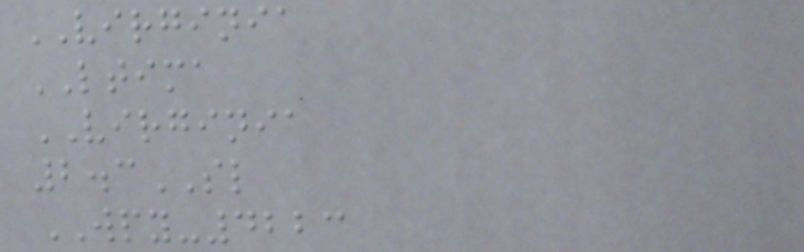VIRGINIA
LTIMA
VIRGINIA
2.3SL
WPY-4223
